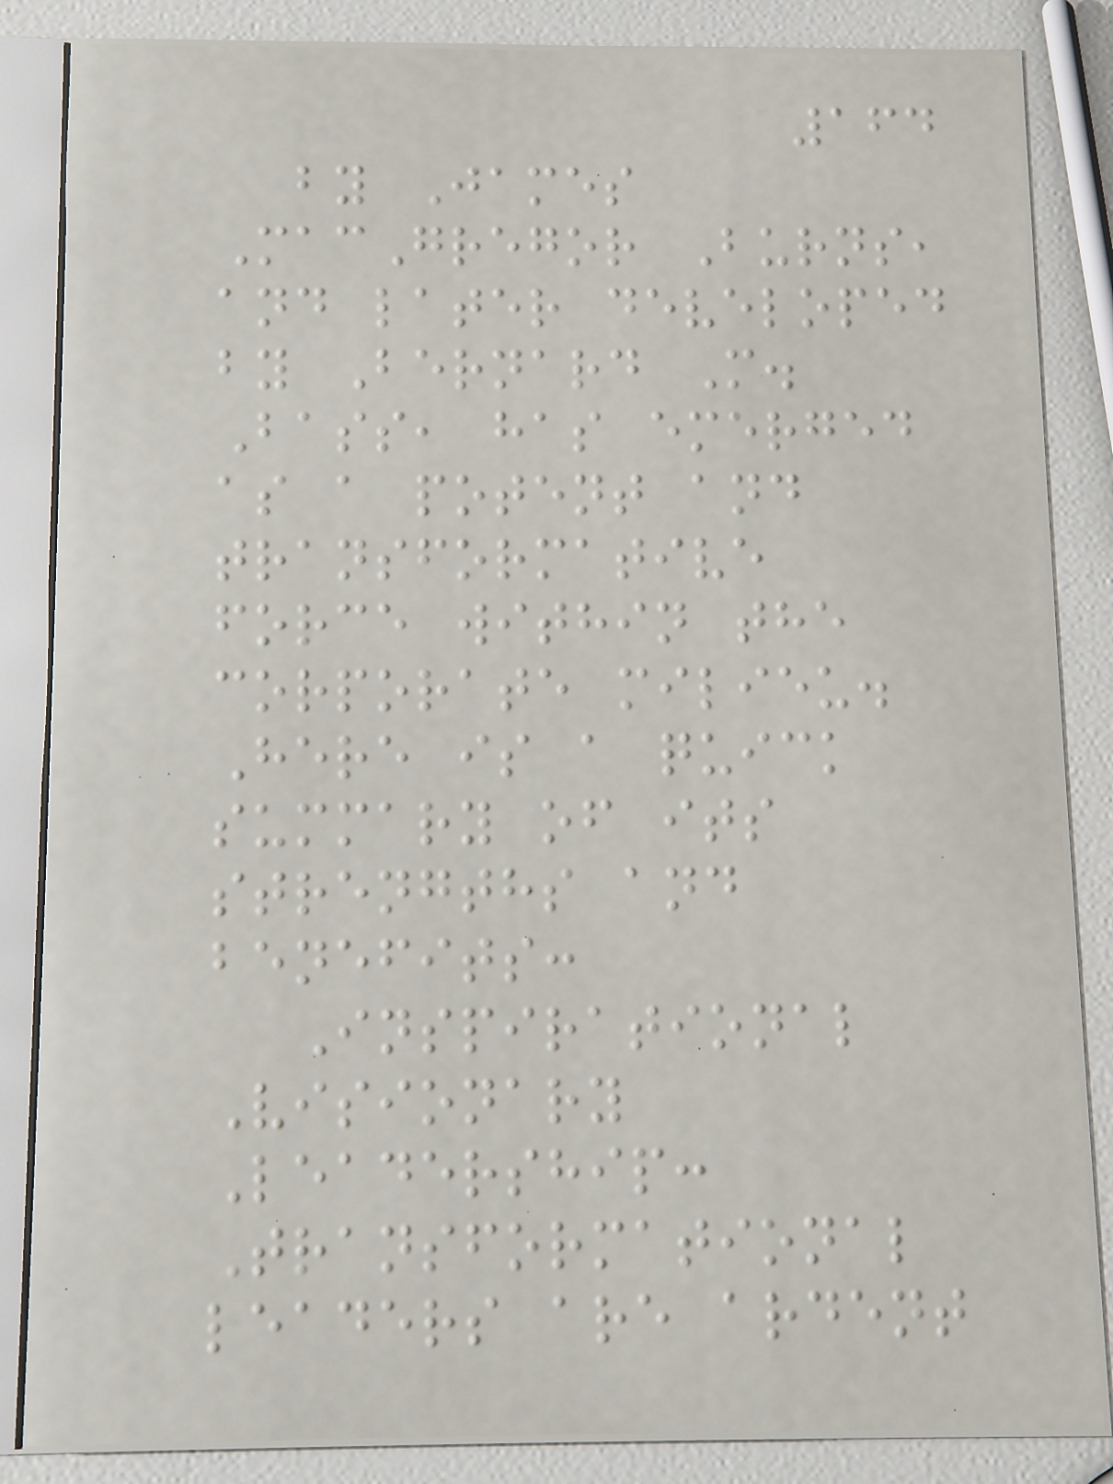164
by James
MacGregor Burns,
and later developed
by Bernard M.
Bass, has emerged
as a potent and
transformative
force within the
corporate milieu.
Here is a quick
summary of its
strengths and
benefits:
Inspirational
Visionary
Leadership:
Transformational
leaders are ardent
